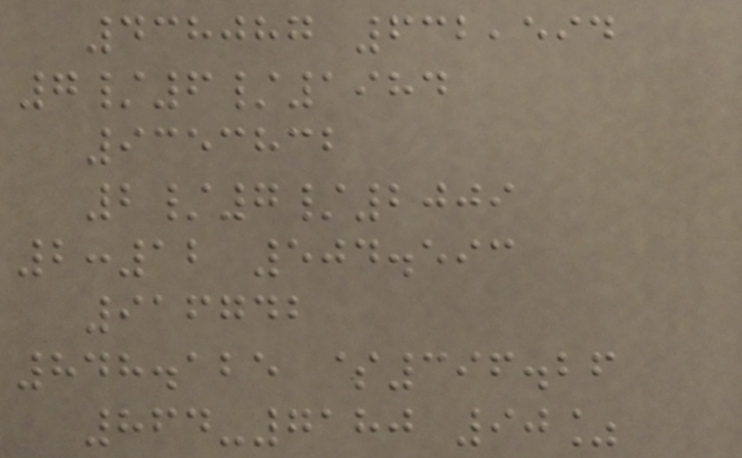438087 632,594
7/6/1984
9353832
2/7/2009
2:12 504.593
916742
848.125 $396.26
864-7180 90%
